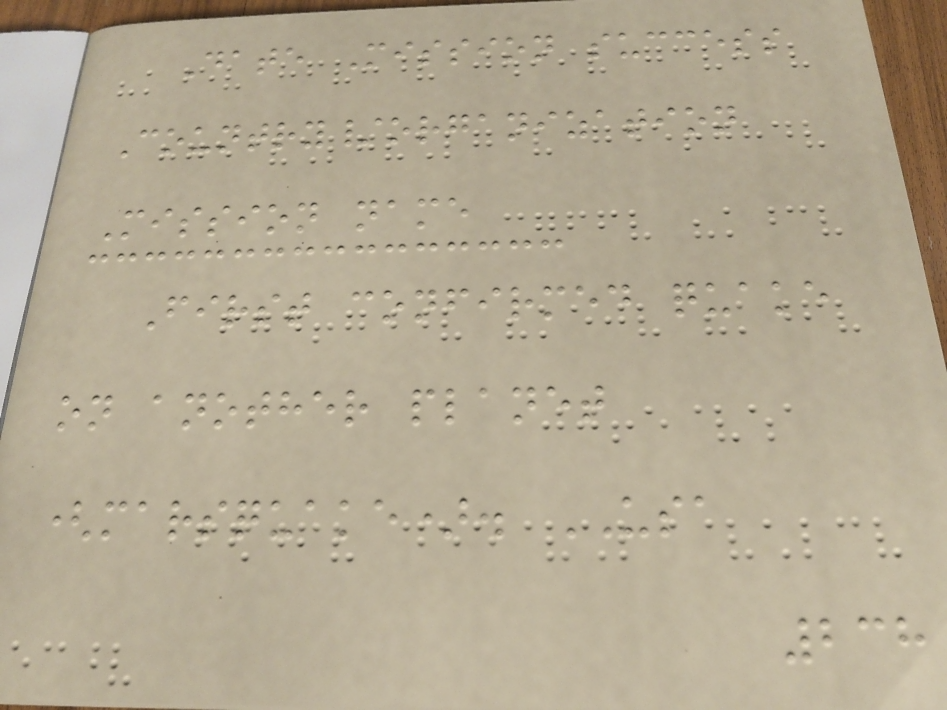Date Mission success
Country/organization
Mission name
First confirmed quake
on another planet
(marsquake). USA
238
